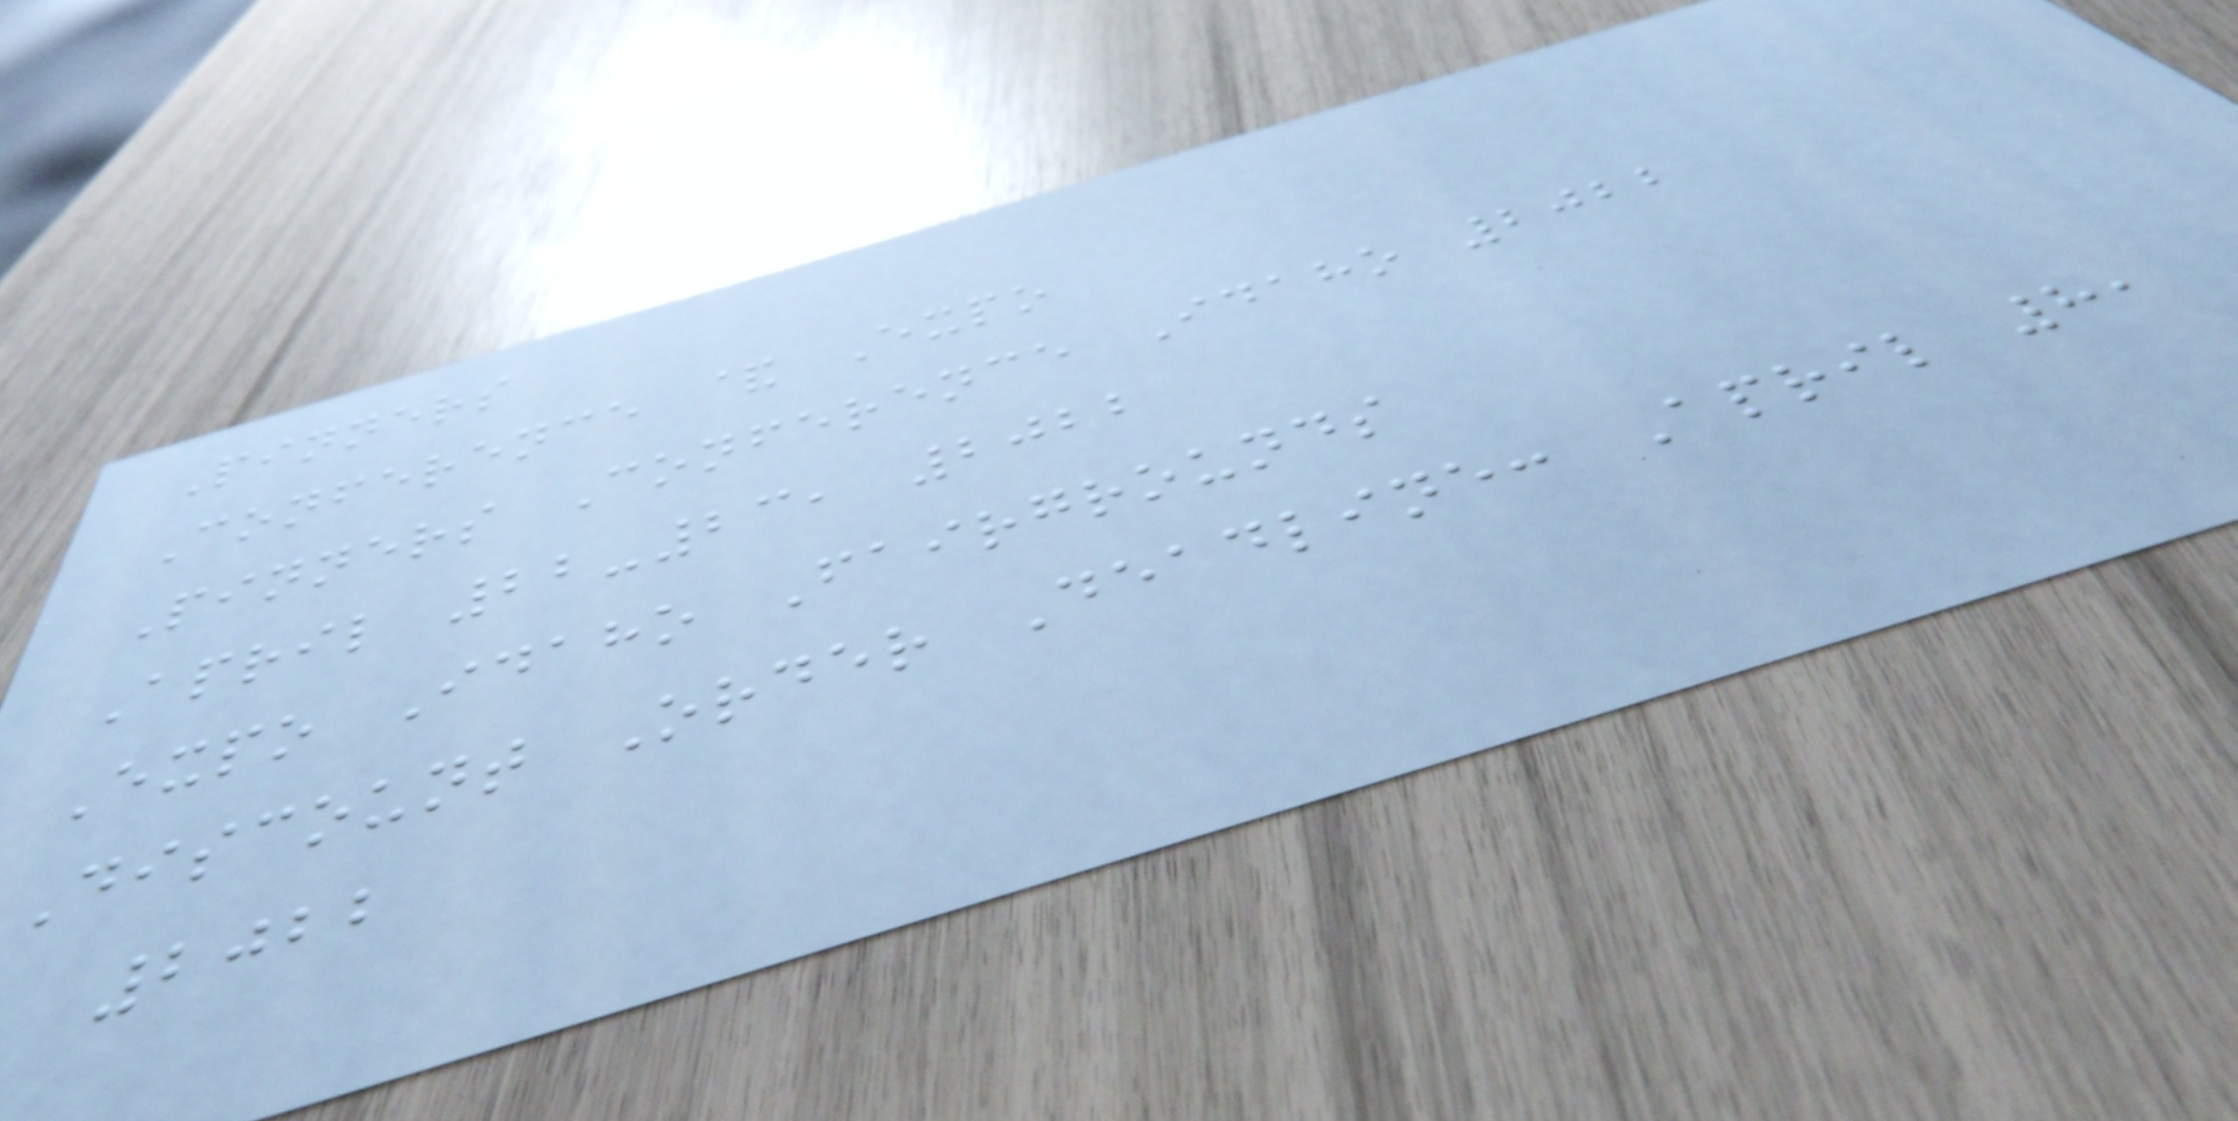Pinners
Conference & Expo
Pinners Conference Idaho 2022
April 22-23, 2022
Expo Idaho Fairgrounds
Discount Order Deadline: April 8,
2022
